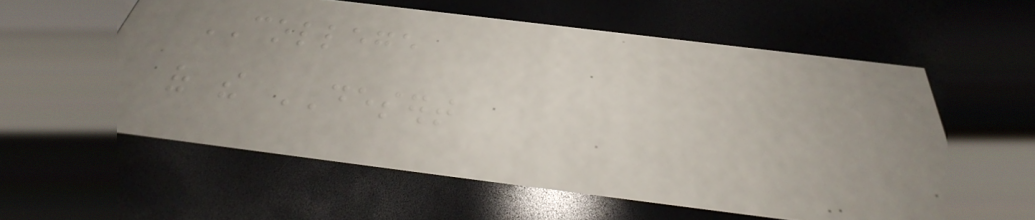COLLEGE
of the DESERT
